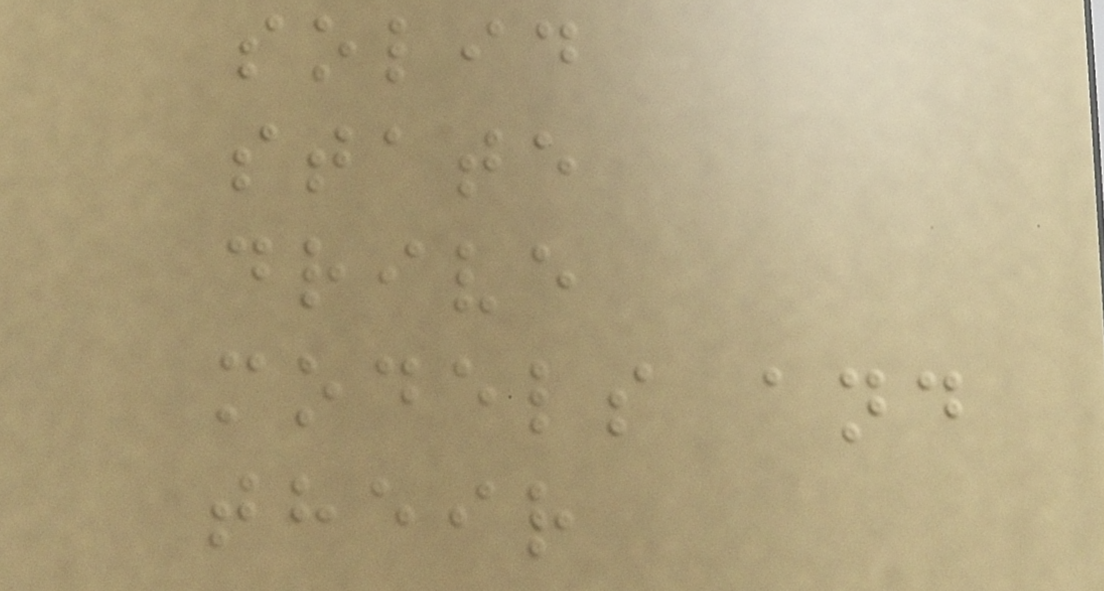solid
state
drive
models and
their
